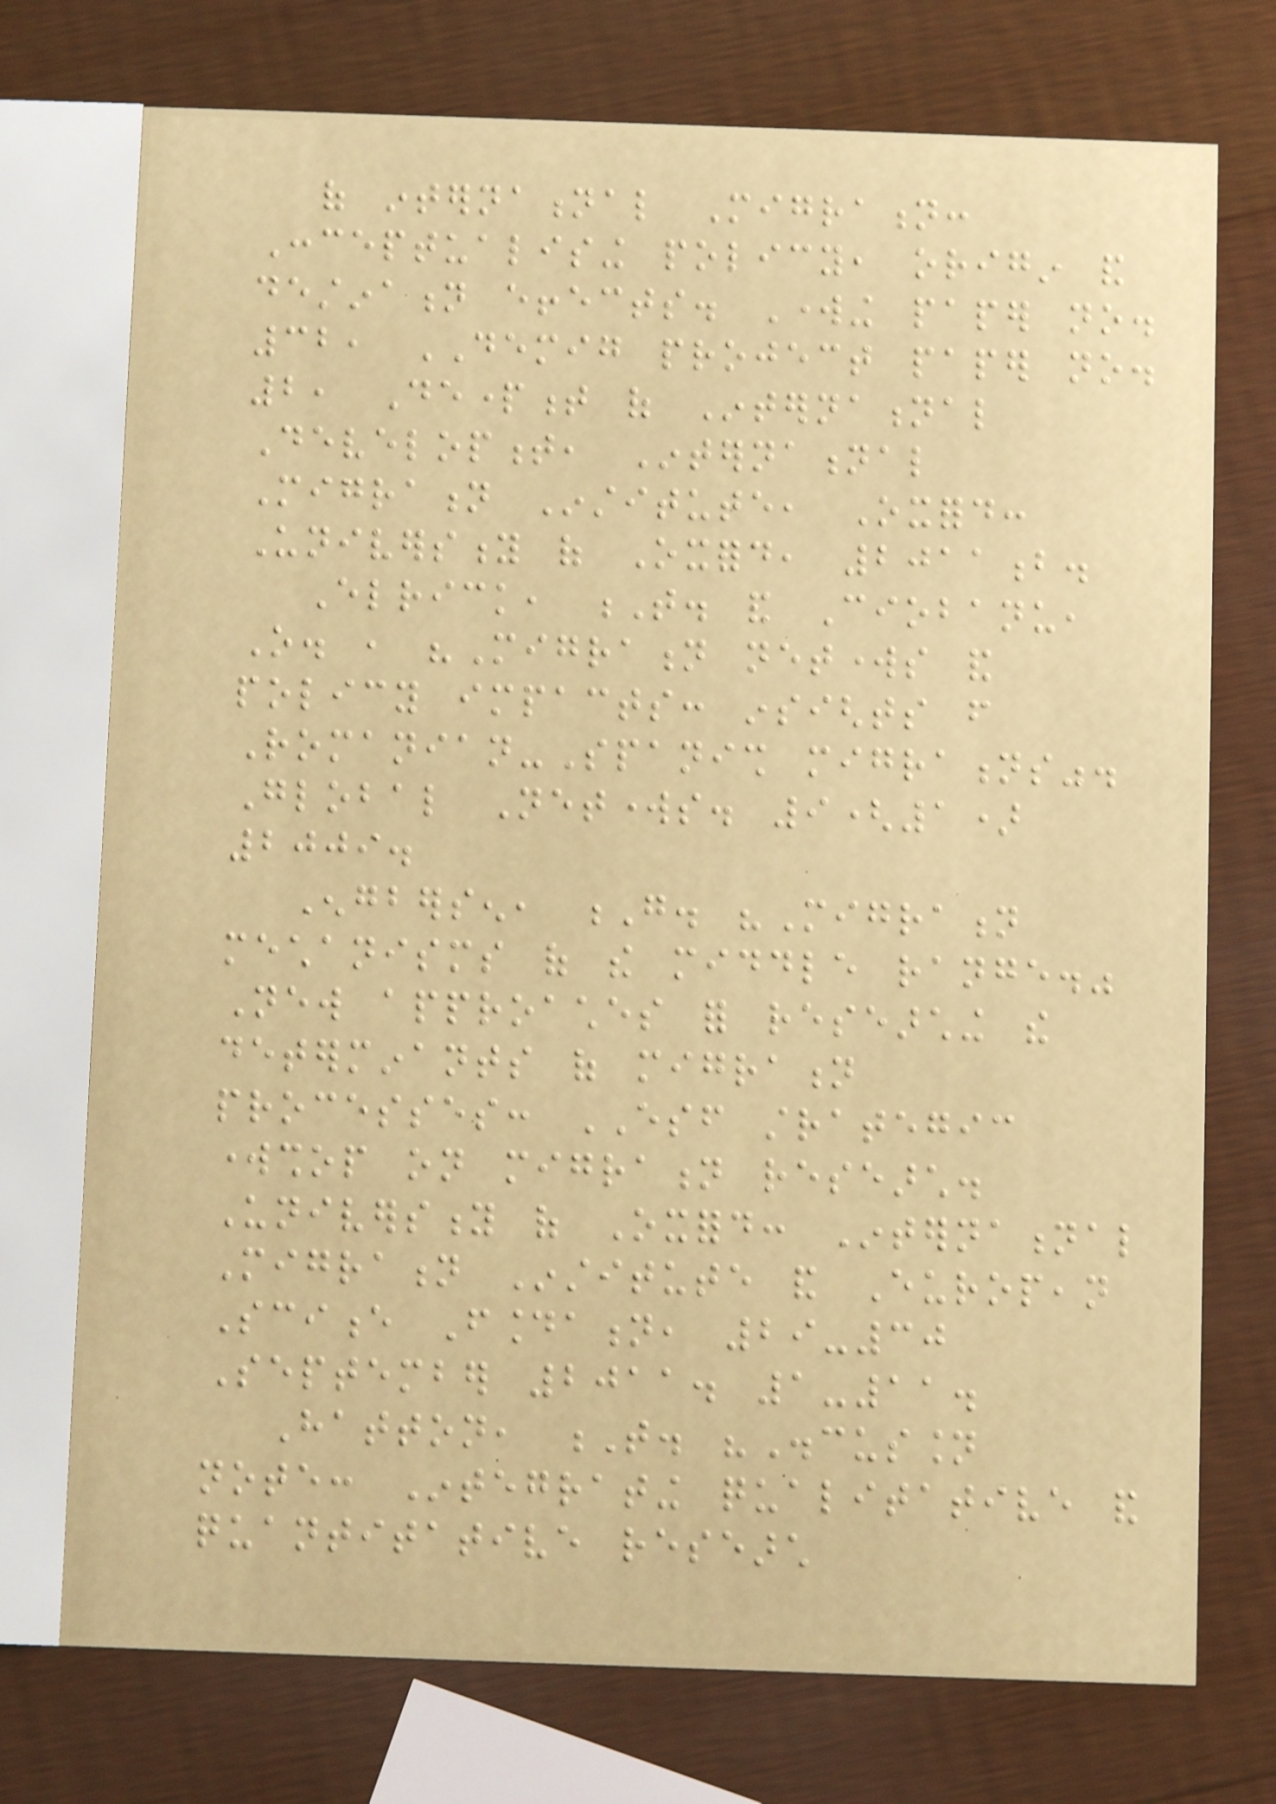of international Migration:
Conceptualising policy, origin and
destination effects. Working paper no.
32, DEMIG project paper no.
2, Department of International
Development, International
Migration Institute, Oxford:
University of Oxford, 2011b.
Elrick, T. and Ciobanu,
O. , "Migration networks and
policy impacts: insights from
Romanian-Spanish migrations".
Global Networks. 9(1)
2009.
Engbersen, G. "Migration
mechanisms of the middle range."
New approaches for researching the
determinants of migration
processes: ESF strategic
workshop on migration research.
University of Oxford: International
Migration Institute and European
Science Foundation, 29-30
September 2011. 1-11.
Hatton, T. "Discussion
note: Integrating qualitative and
quantitative research
